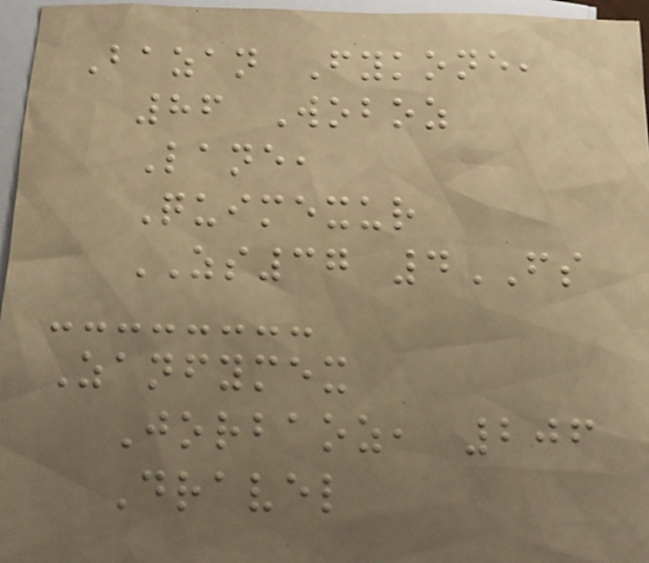Bazan Fykone,
86 Woboz
Lane,
Quimexur
ZS37 4FS
Zanfymex
Jorbaoz, 206
Dravel
